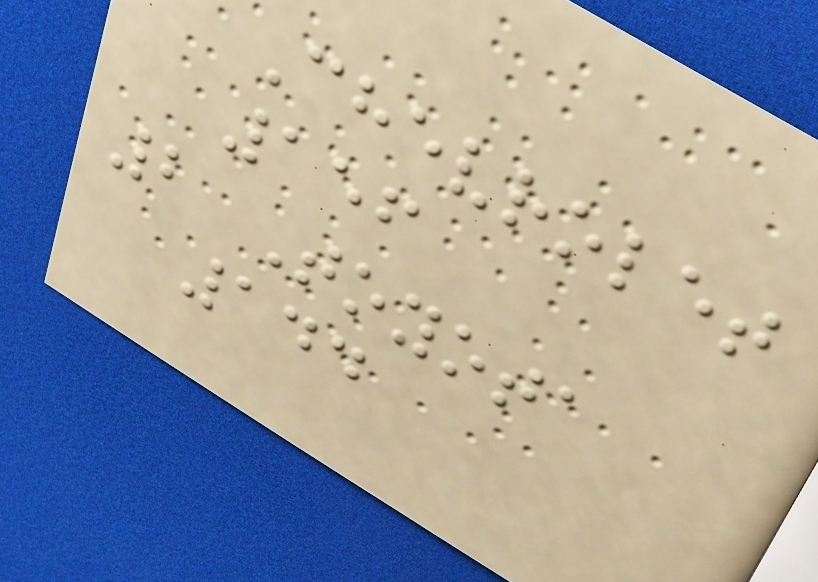Chevrolet
156
2 Toyota
144
